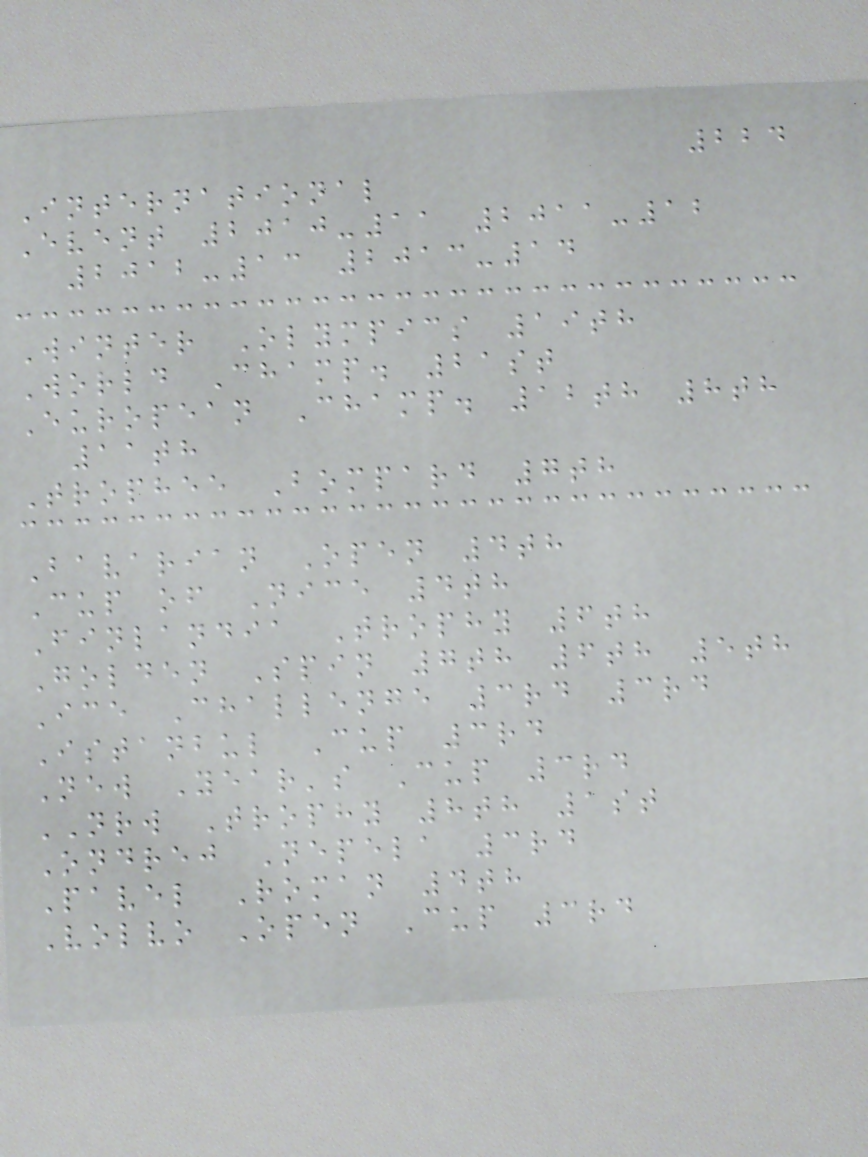224
International
Event 2010-11 2011-12
2012-13 2013-14
Winter Olympics 19th
World Champ. 21st
European Champ. 12th 8th
11th
Trophee Bompard 7th
Bavarian Open 4th
Cup of Nice 4th
Finlandia Trophy 6th
Golden Spin 7th 6th 5th
Ice Challenge 3rd 3rd
Istanbul Cup 3rd
New Year's Cup 3rd
NRW Trophy 8th 1st
Ondrej Nepela 3rd
Pavel Roman 4th
Volvo Open Cup 3rd
